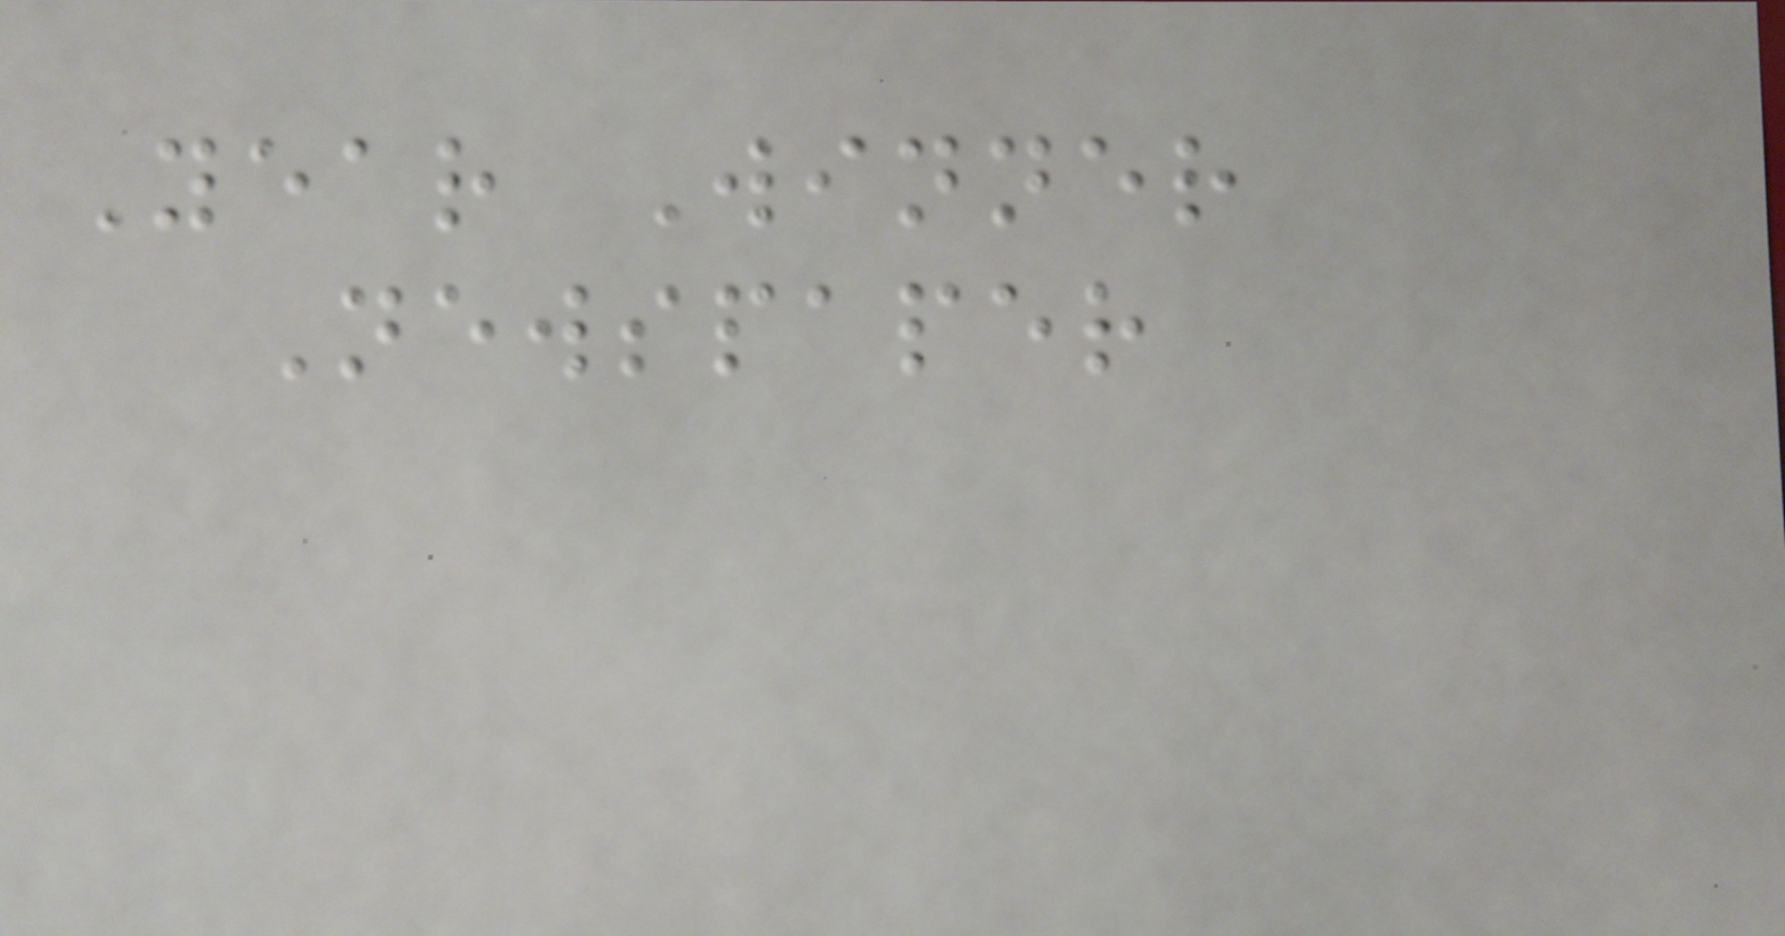Year Winner
Newspaper
